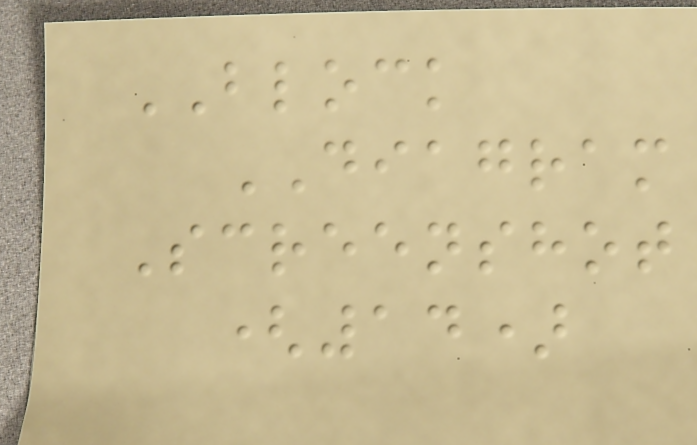BLOCK
DIAGRAM
Screenshot
(14)
